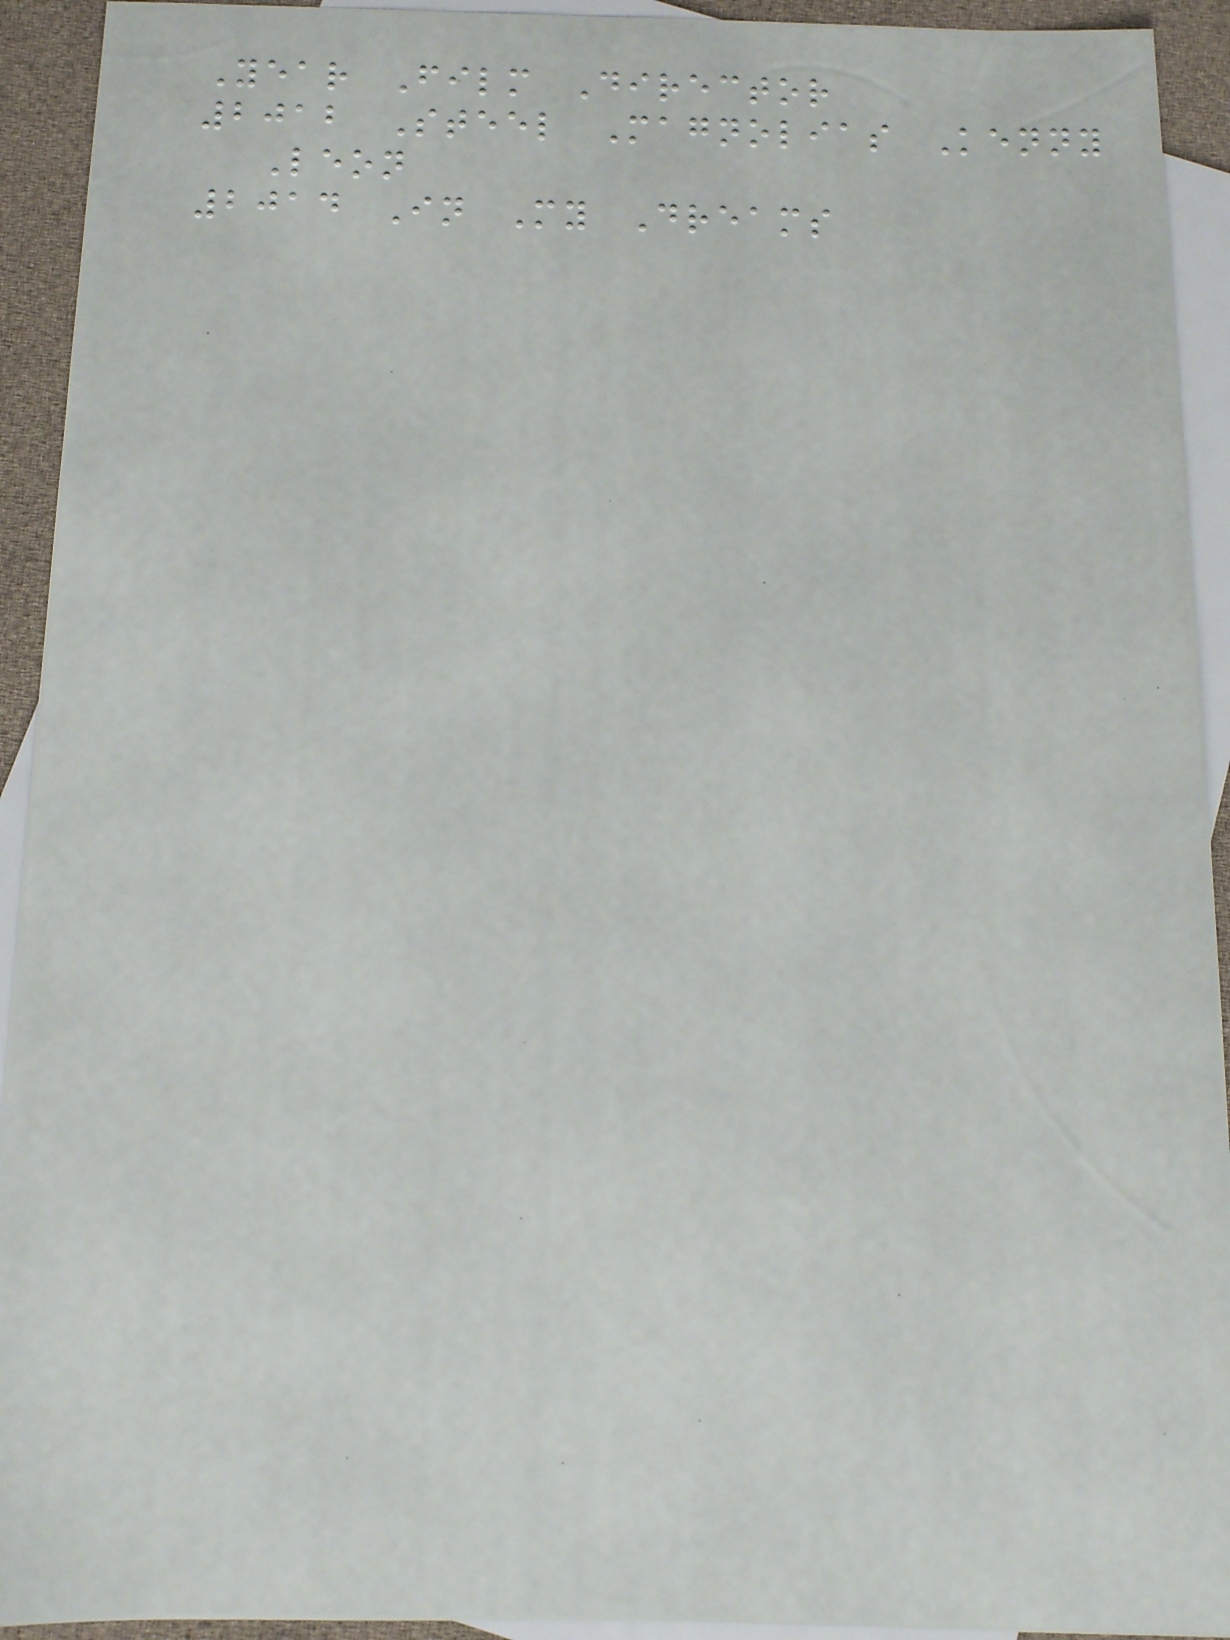Year Film Director
2012 Steel Magnolias Kenny
Leon
2014 In My Dreams
